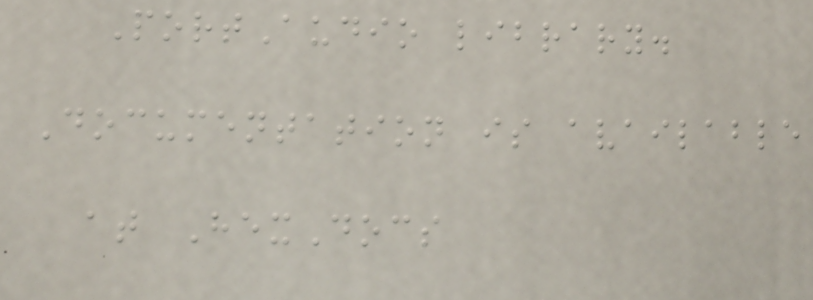PortAudio library.
Documentation is available
at HexDocs
